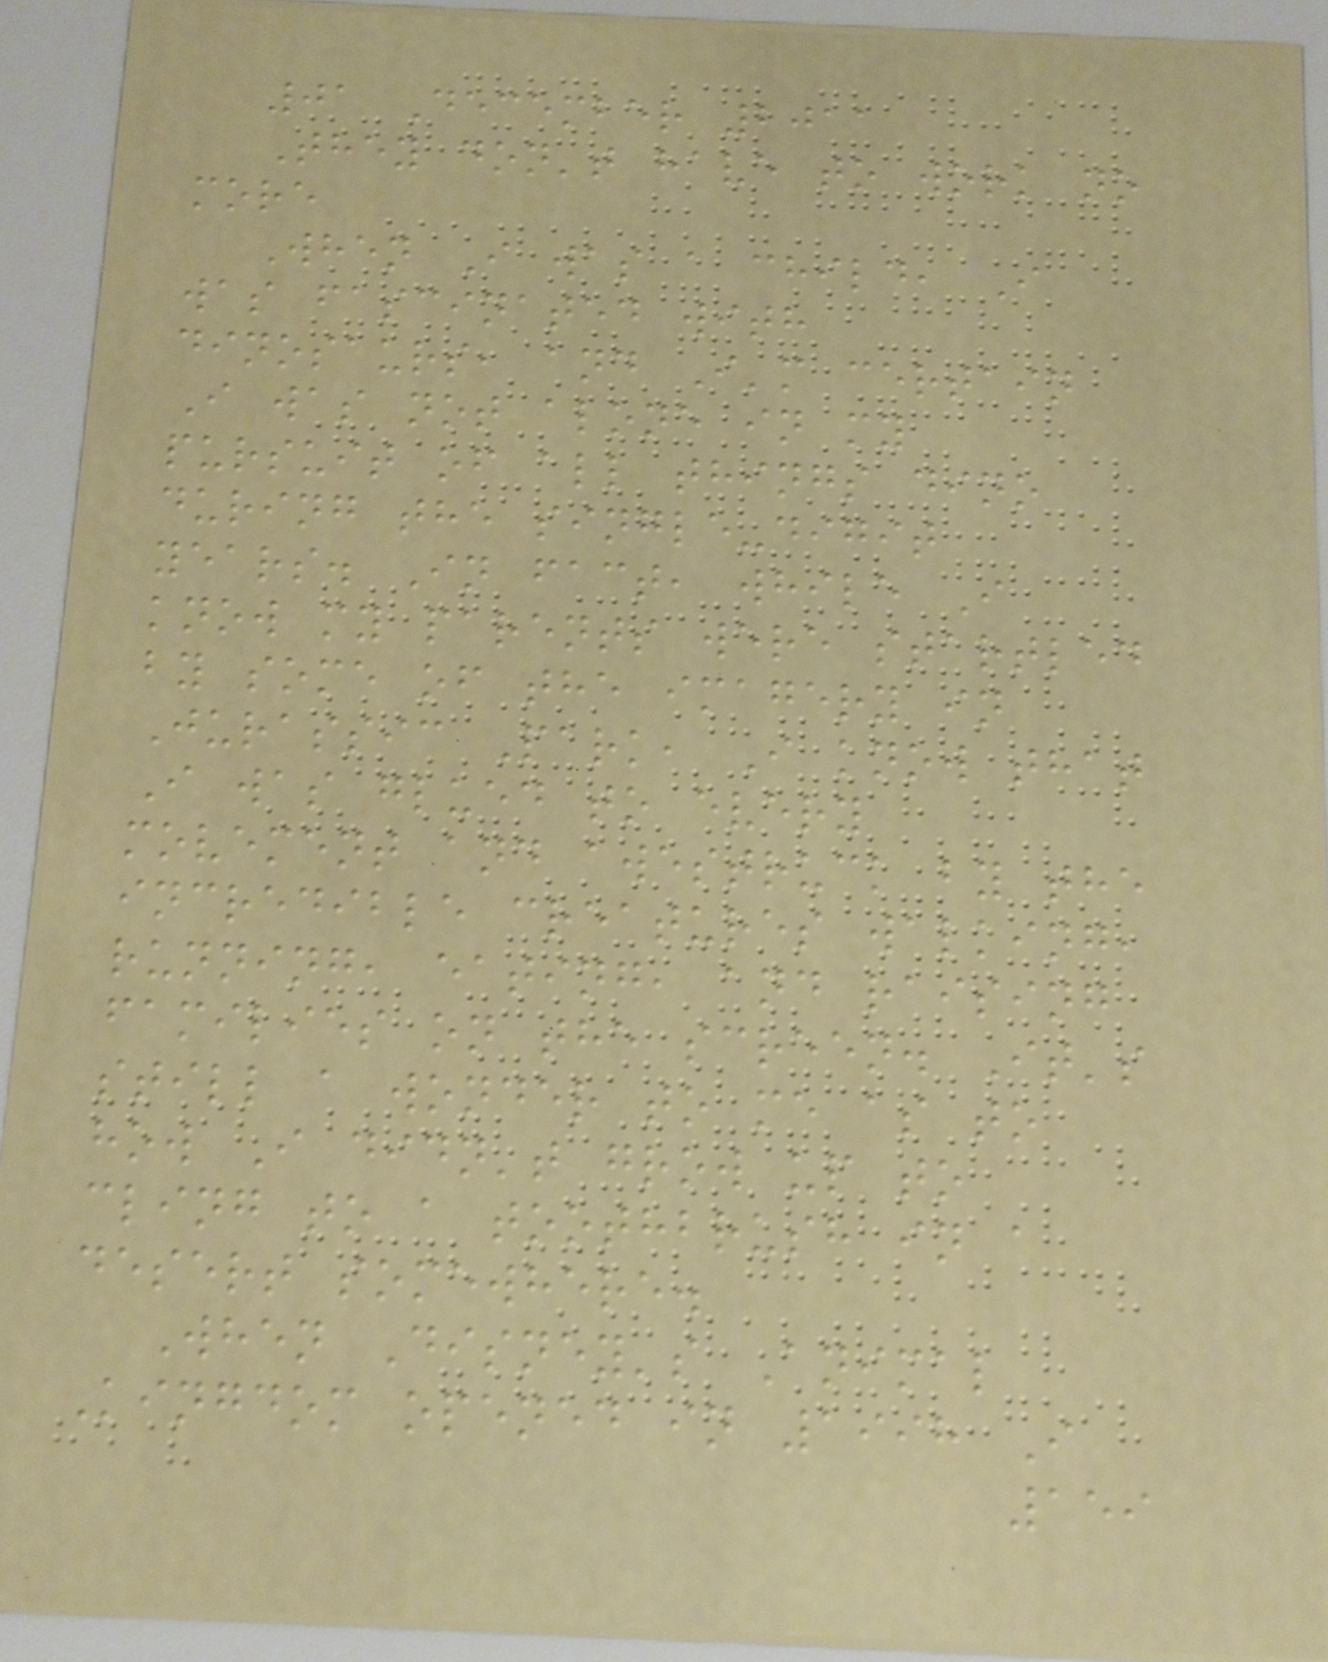01 December 2011
They don't have to work no
more
When I was a child, I
was fascinated with
dinosaurs, and I'm certain
I was not alone in my
pursuit of all things dino
during the single-digit
years. In fact, while I
know my parents were startled
by some of the imagery in
Jurassic Park, I know that
I was glued to every
movement and awestruck by the
incredible creatures walking,
running, eating, and raising
families on the screen. It's
still a wonder to me as to
how I didn't grow up to
cling to a toothbrush in a
desert somewhere.
When Disney's Animal
Kingdom opened in 1998 I
159
